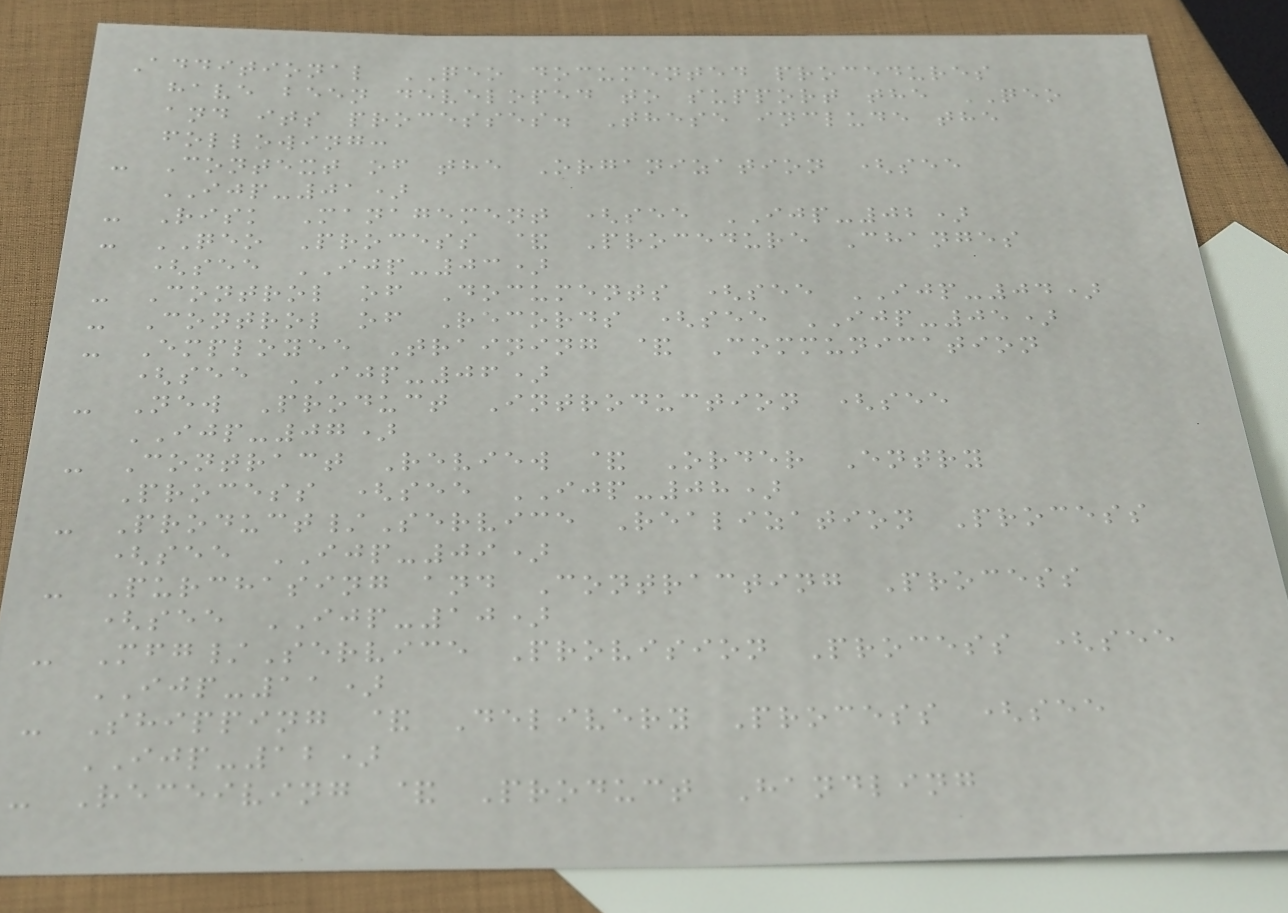Additional QEO documented procedures
have been developed to support the QEO
and its processes. These include the
following:
- Context of the Organization (see
IJP-01)
- Risk Management (see IJP-02)
- QEO Process & Procedure Changes
(see IJP-03)
- Control of Documents (see IJP-04)
- Control of Records (see IJP-05)
- Employee Training & Communication
(see IJP-06)
- New Product Introduction (see
IJP-07)
- Contract Review & Order Entry
Process (see IJP-08)
- Product/Service Realization Process
(see IJP-09)
- Purchasing and Contracting Process
(see IJP-10)
- Mfg/Service Provision Process (see
IJP-11)
- Shipping & Delivery Process (see
IJP-12)
- Receiving & Product Handling
